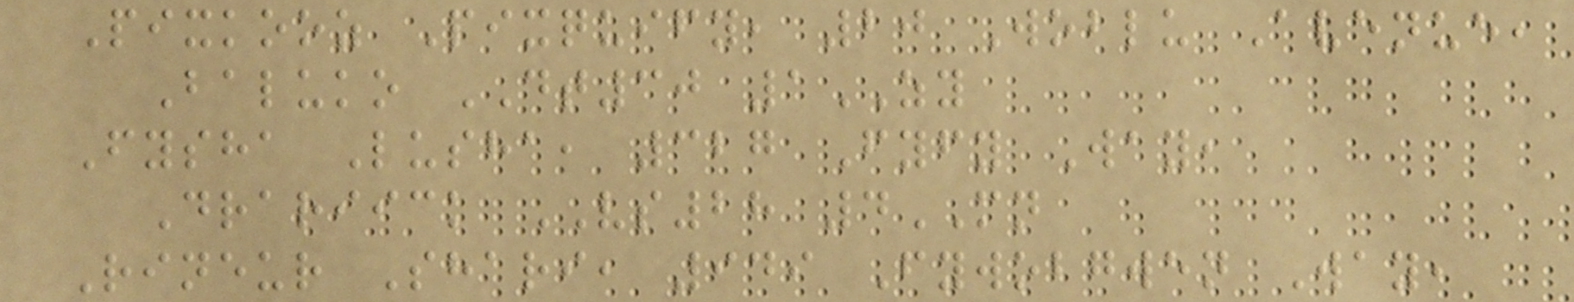Pixkooz Pixquify, 20 Woblu Avenue,
Baluko DT30 1ZY
Fysha Lusha, 327 Fyfy Way,
Drariick VS28 4MN
Rineur Shari, 949 Fywobgwen Way,
